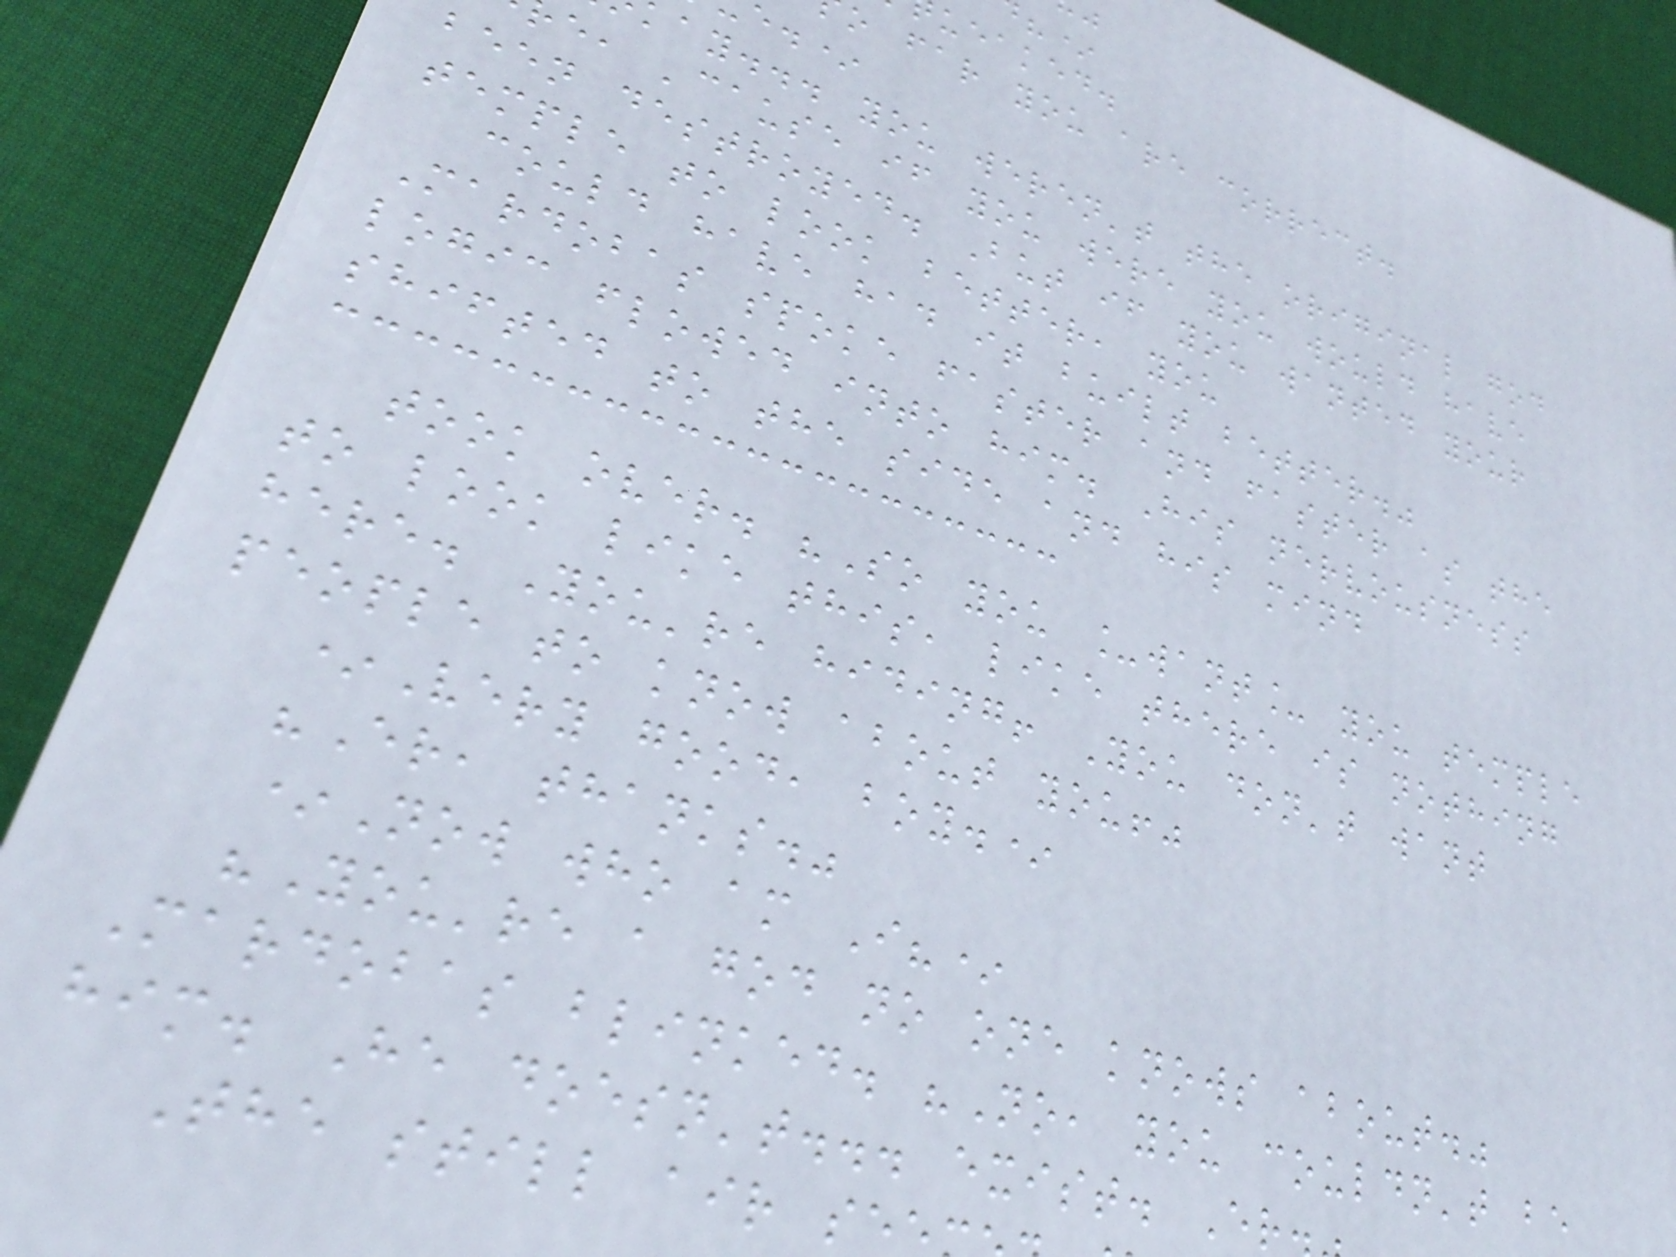ueaked.
o far you are correct.
e.*
ay... you weren't the original god
e, 'cause if you were you would have
been destroyed. But if you wanted your
temple to look better, you
could have had it built better."
Mardobas spoke faster and faster as the
logic flowed into him. His nervousness
shifted to the side and his mind
took over. "So you _want_ you temple
to look like this, like there is nothing
here. You're hiding! You don't want
people to know about you!"
*Very good, boy.*
"Er, thanks."
*Now who am I?*
"You're a god no one knows about."
Mardobas blinked. "No, you couldn't be
him. He doesn't... exist. Er
The still air se
